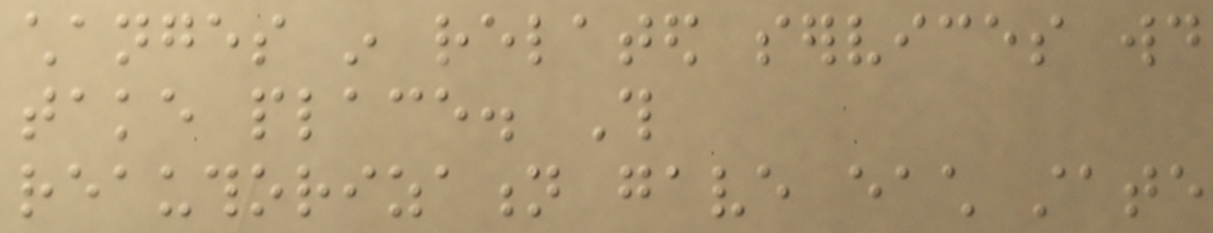changes in related services would
take place. This
reauthorization gave each state
